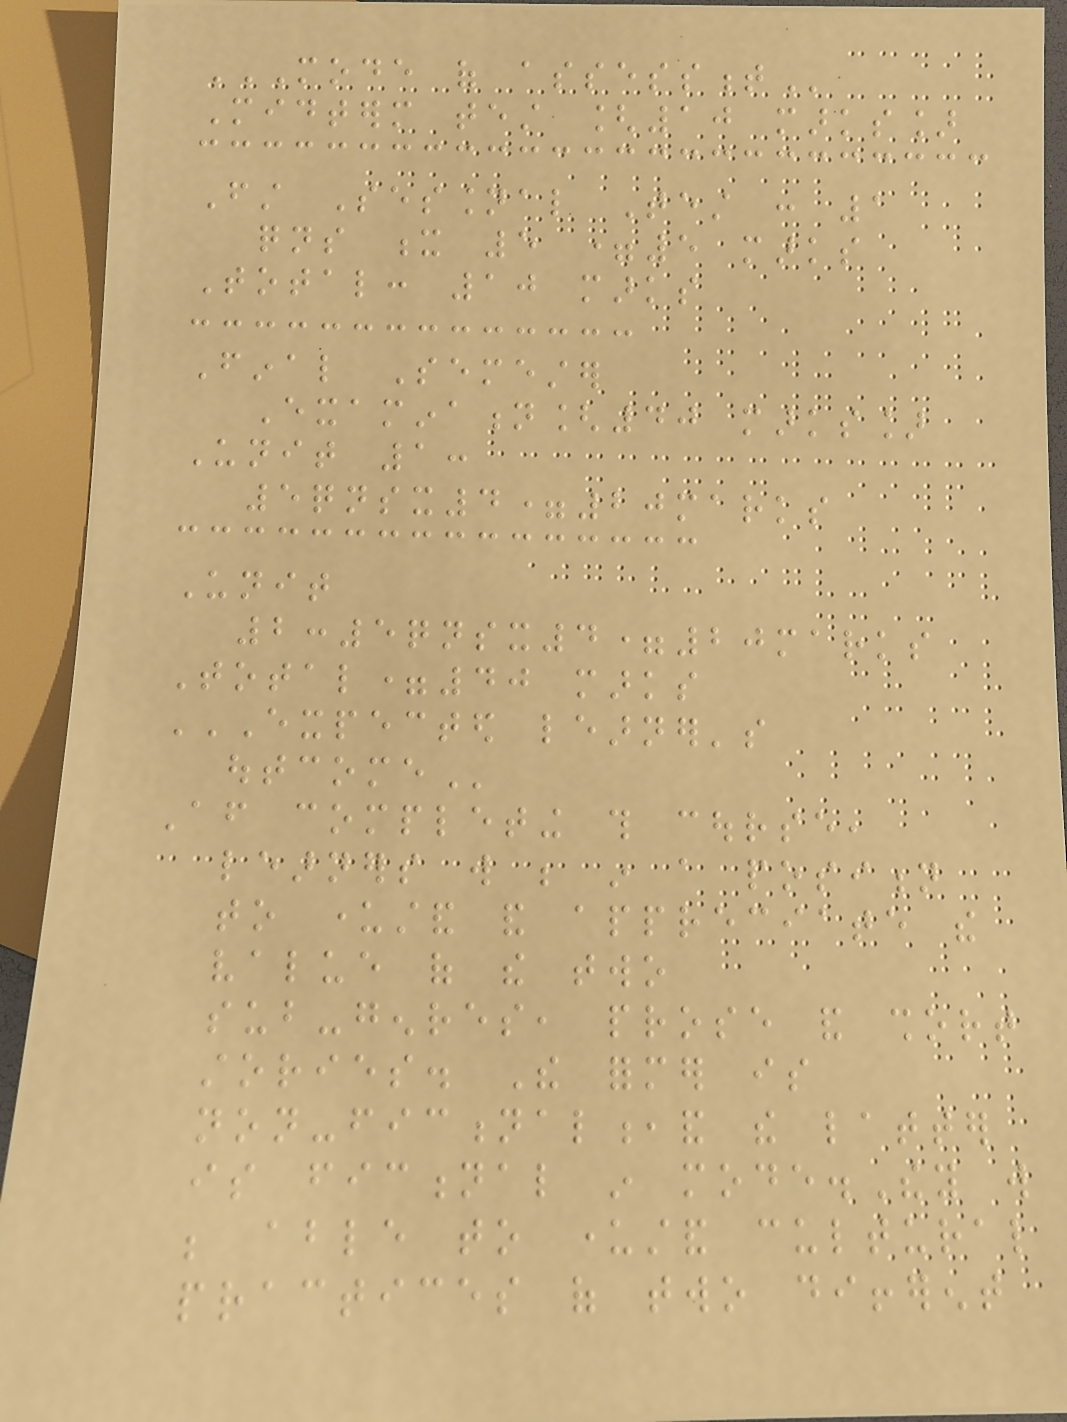MODE OF ASSESSMENT
Midterm test [10 marks]
First Sessional Test : 1
qns x 5 =5 marks
Total: 10 marks
Final Semester
Examination[40 marks]
Unit 1:
5qnsx4=20marks
Unit
2:5qnsx4=20marks
Total=40 marks
EXPECTED LEARNER'S
OUTCOME
After completing this course,
learners will be in a position
to understand and appreciate the
value of the two
sub-genres, prose and short
stories. The former is
non-fictional,and the latter
is fictional in mode.They will
be able to understand cultural
practices of two different
